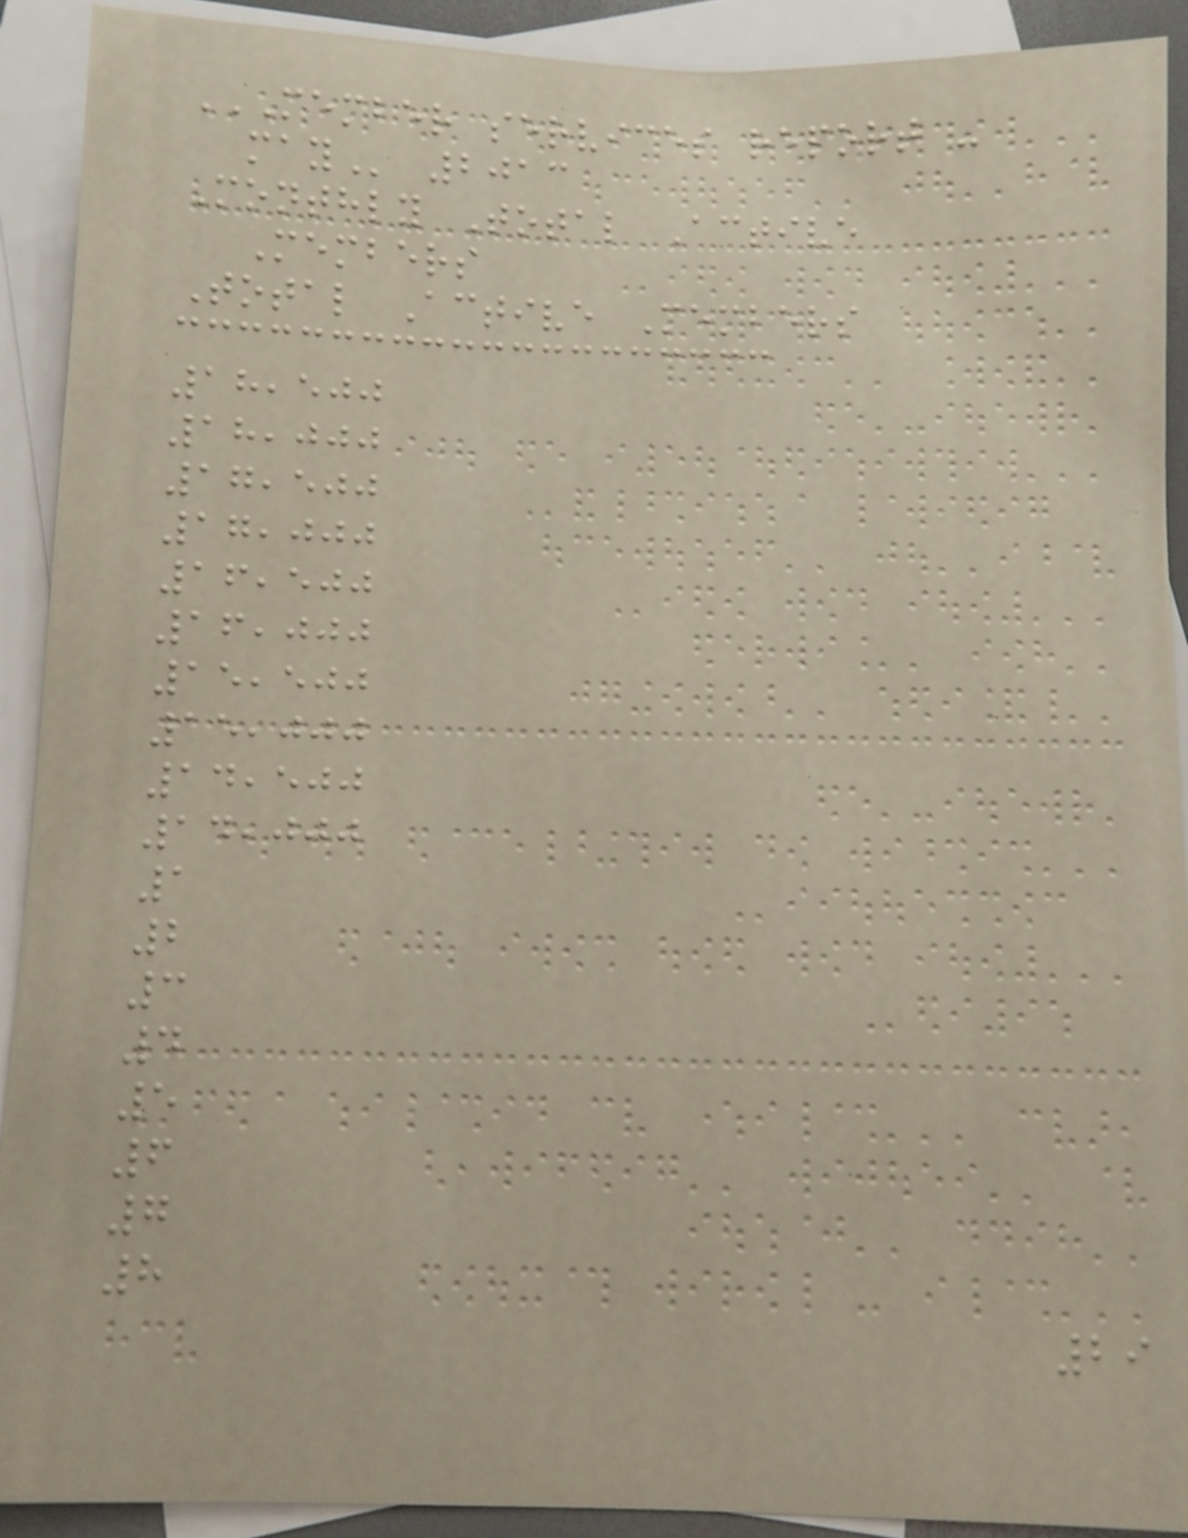MEMBER SERVICES REPORT -
MAY 2013
Monthly Total Active
Members
Total Active Members
18,500
18,000
17,500
17,000
16,500
16,000
15,500
15,000
14,500
14,000
1
2
3
4
5
6
7
8
29
